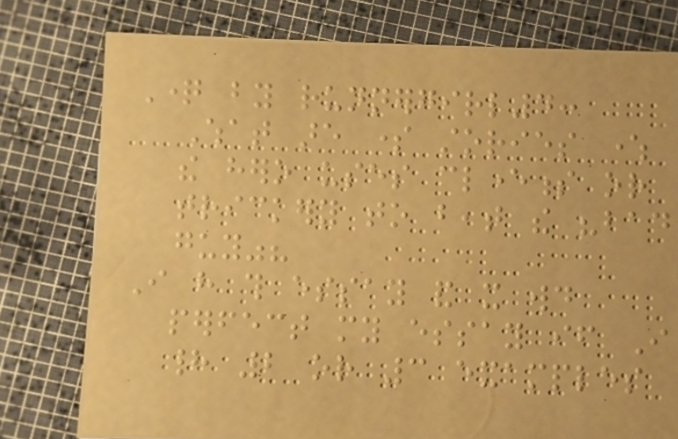Question by runnergirl4:
What are some stories where
the hero uses cleverness or
trickery to beat the "bad
guy"?
I have this essay and it would
perfect my essay if I
had 2 or 3 examples
